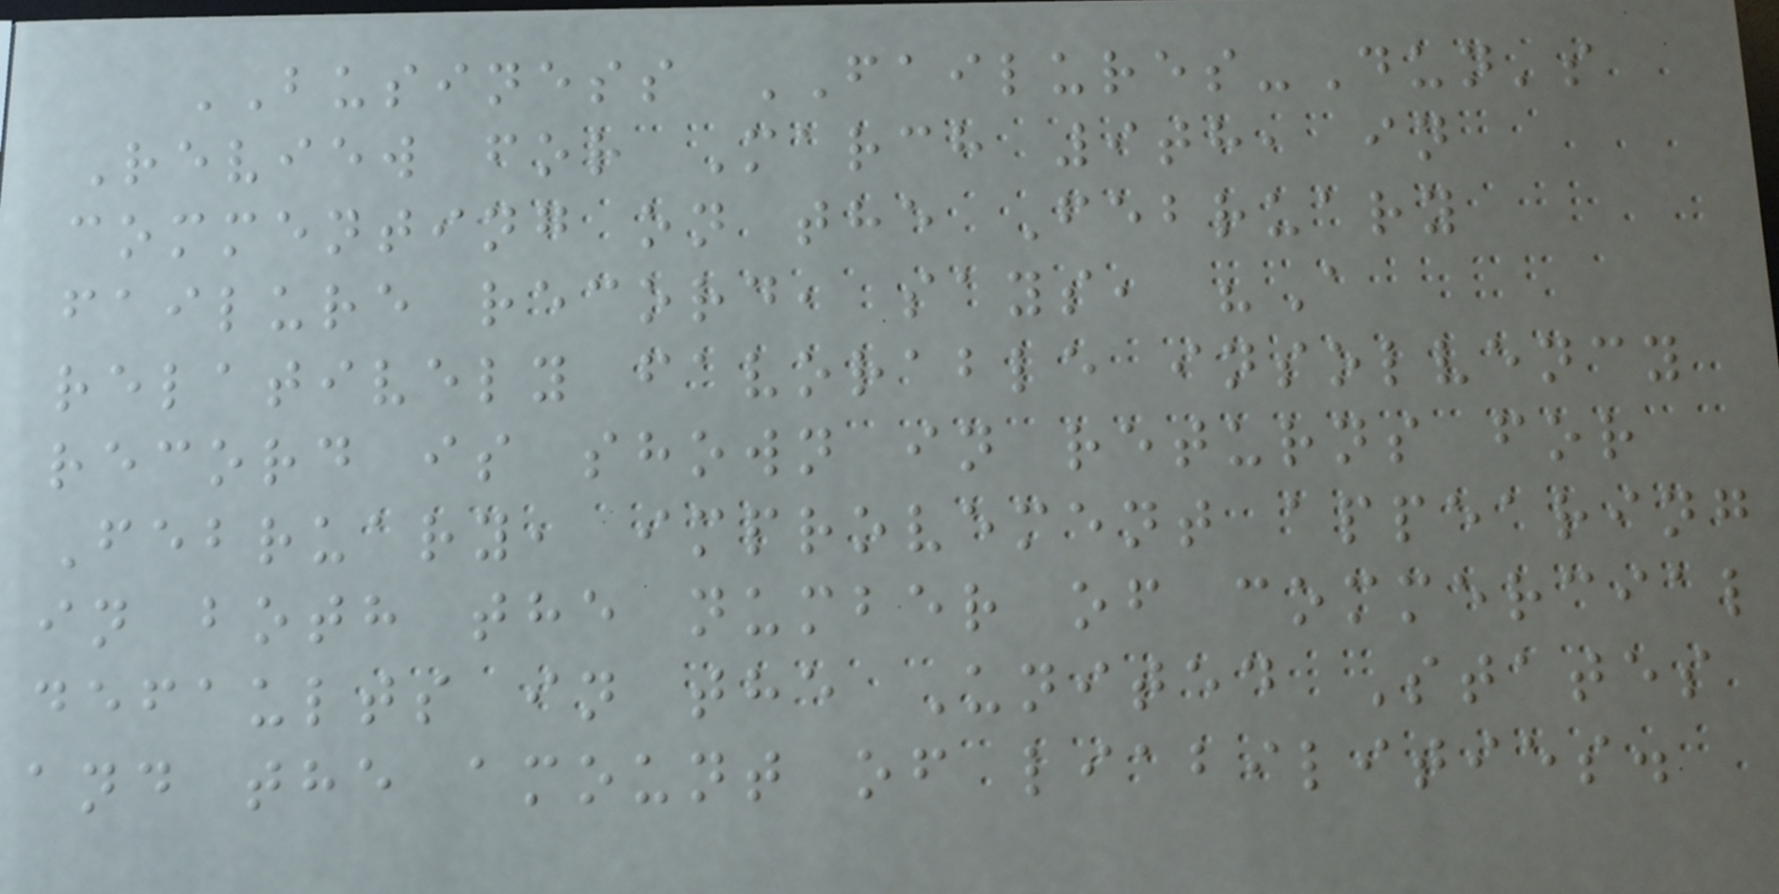BUSINESS FAILURES-Dun's
Review for March 9th, in
commenting on the February
failure record, says, "A
relatively favorable insolvency
record is shown in returns for
February, improvement appearing
in both the number of commercial
defaults in the United States
and the amount of liabilities.
